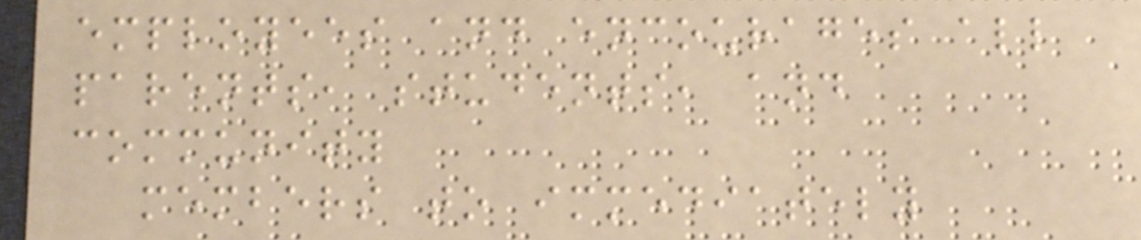employees and encourages all
parents, students, and
community
members to immediately
